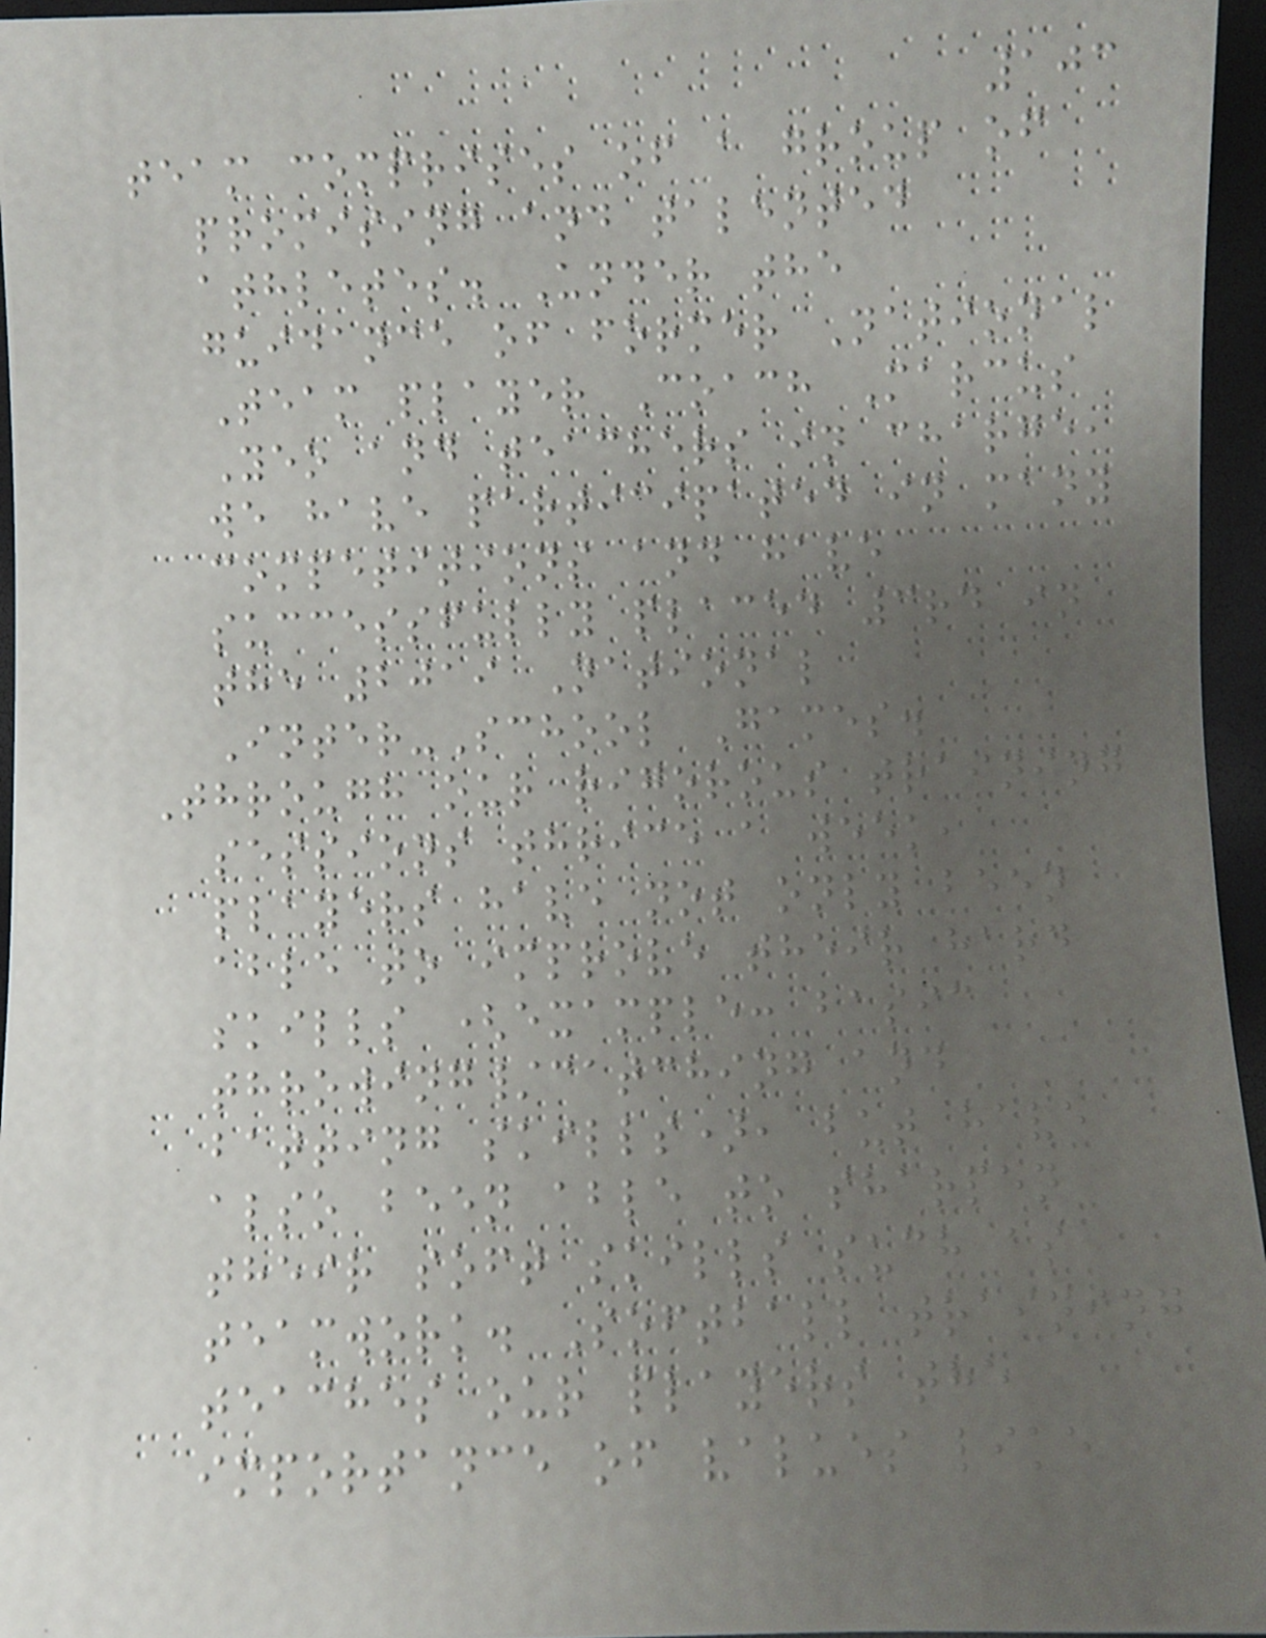103
team comprises of a group of
promising and talented
athletes. Under the
guidance of former National
Team player Coach Marcus
Yeo and teachers in charge,
we have participated in many
competitions and have
successfully placed 3rd in
the 2019 National
Inter-School Games.
Through our rigorous training
sessions thrice a week,
players have not only been
able to improve their hard
skills (example: basic
throwing/catching and
batting skills), but have
also been able to sharpen
their soft skills such as
teamwork. Softball training
teaches our players the
importance of values like
